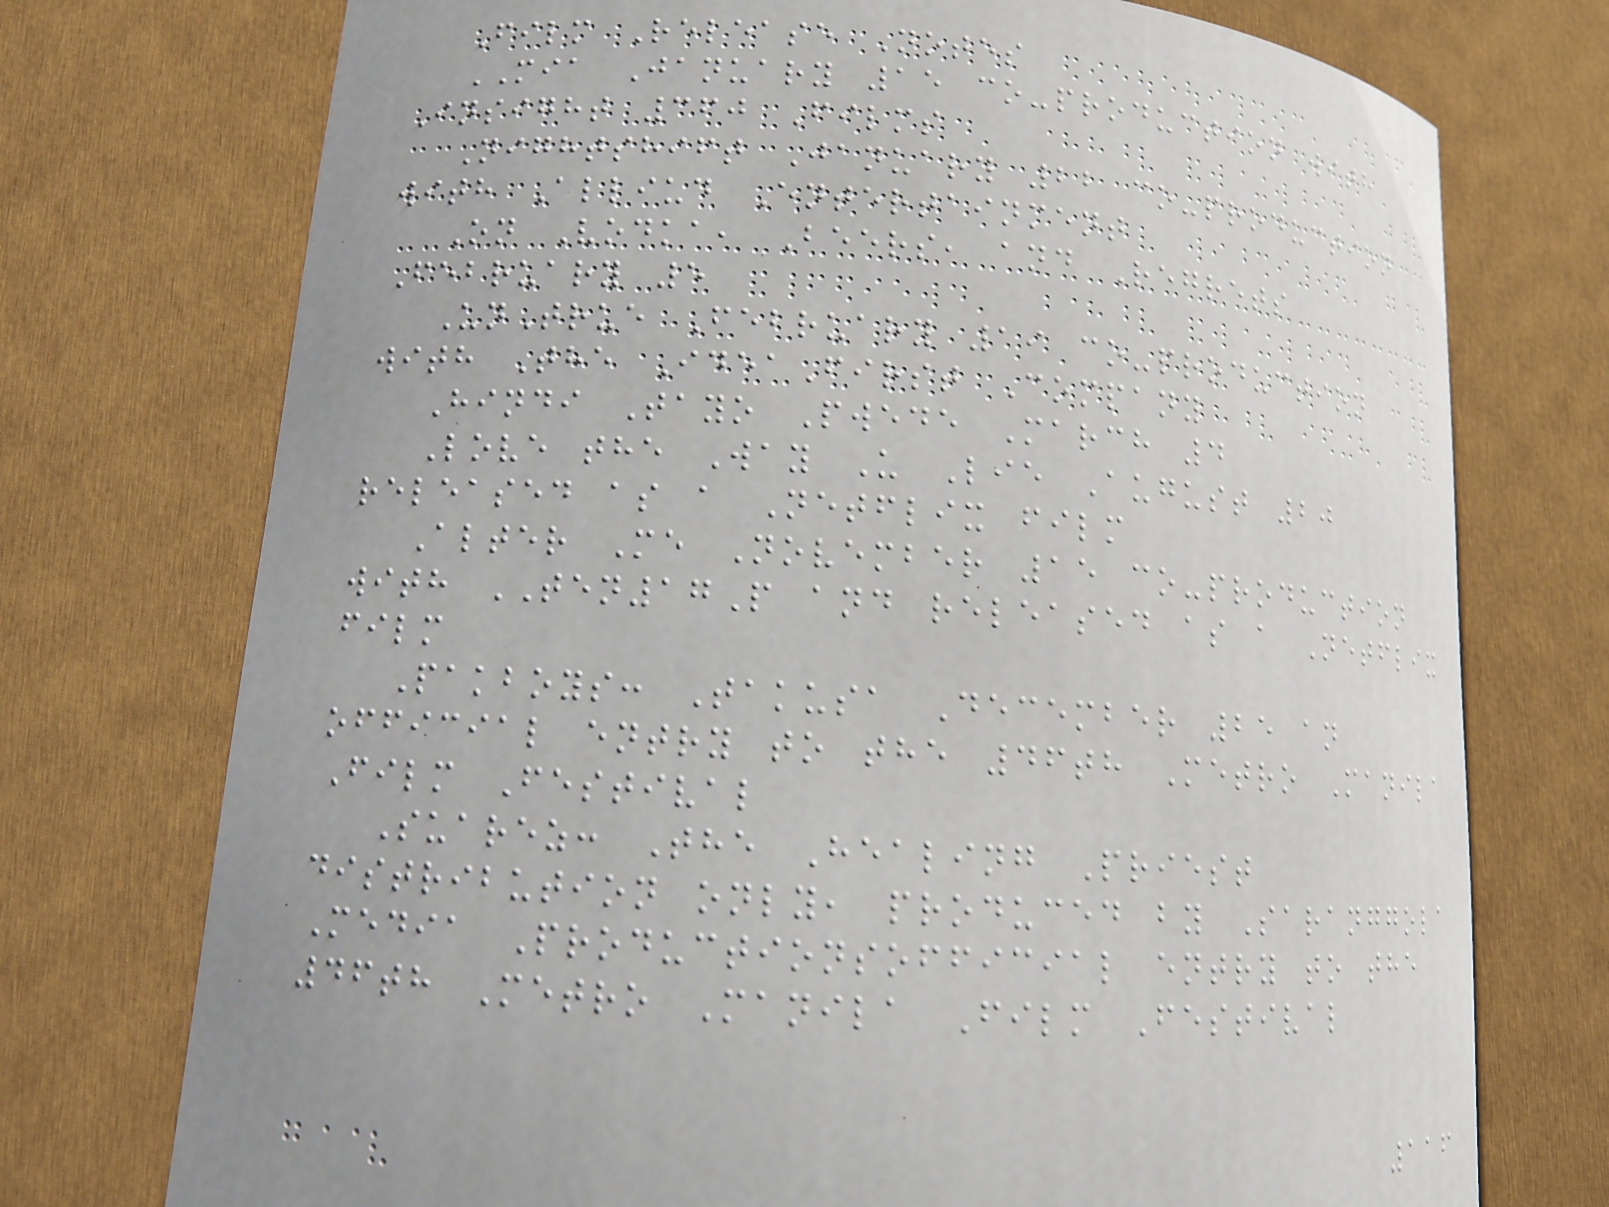Film Release Notes
MIA January 15 co-production with
Insight 360 Films
Nightshift January 22 co-production
with Alliud Entertainment
On Vodka, Beers, and Regrets
February 5
UnTrue February 19 co-production
with The IdeaFirst Company
Hindi Tayo Pwede March 4
Love the Way U Lie August 20
released as a Netflix film
Alter Me November 15 co-production
with TEN17P and released as a Netflix
film
Pakboys: Takusa December 25 an
official entry to the 46th Metro Manila
Film Festival
Suarez: The Healing Priest
distribution only, produced by Saranggola
Media Productionsofficial entry to the
46th Metro Manila Film Festival
116
